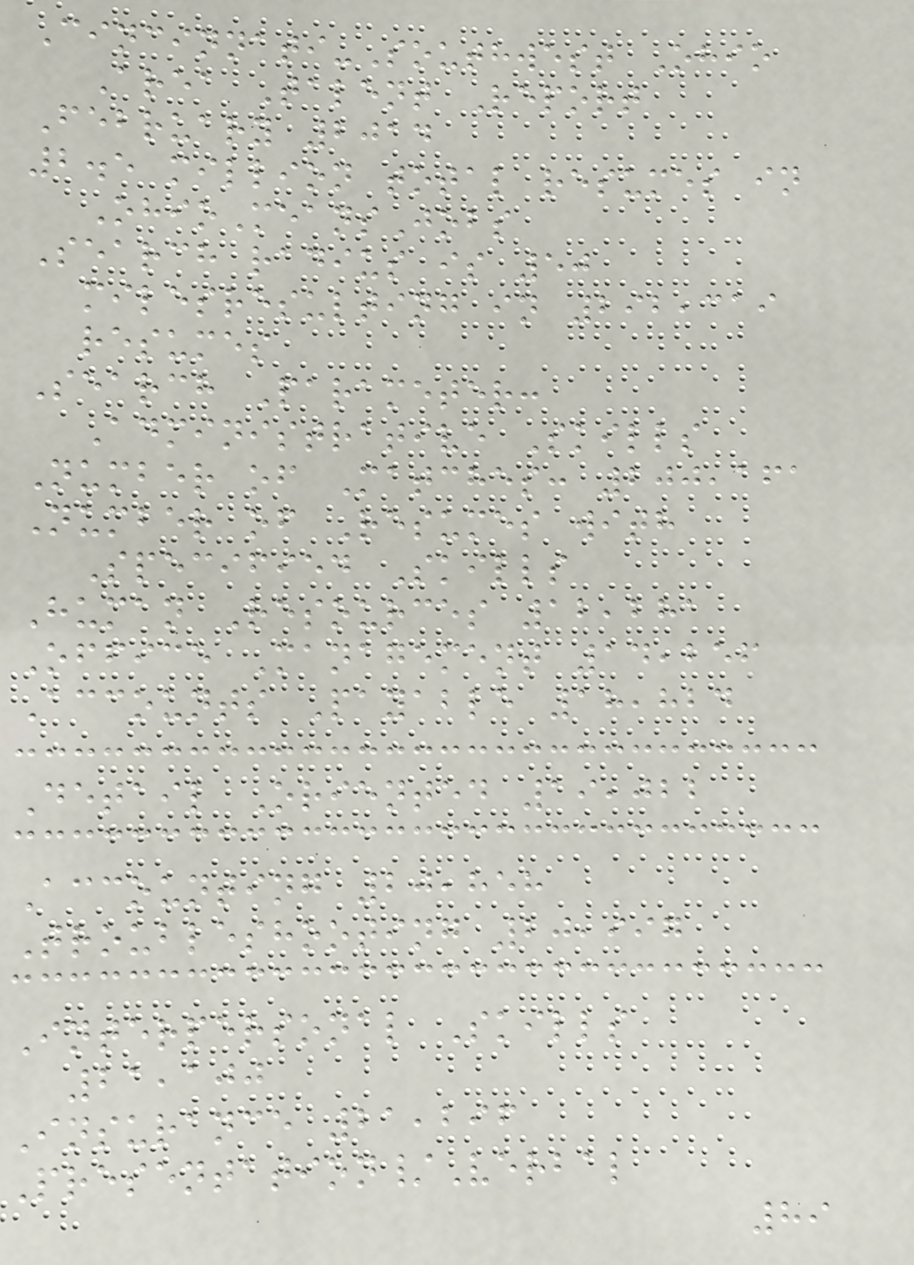Cincinnati-Southwest Ohio
Area Talent Report
February 2014
2.5 million total resumes in
OhioMeansJobs
Search radius is 50
milesresulting in 292,319
resumes
Search Parameter:
Administrative Skills
Number of Matches: 200,161
Number of Resumes with
Specified Skills
Human Resources 12,281
Office Management 14,256
Accounts Payable 18,824
Detail Oriented 19,022
Accounting 20,858
Troubleshooting 20,997
Interpersonal Skills
21,100
Insurance 21,296
Presentation/Verbal
89
